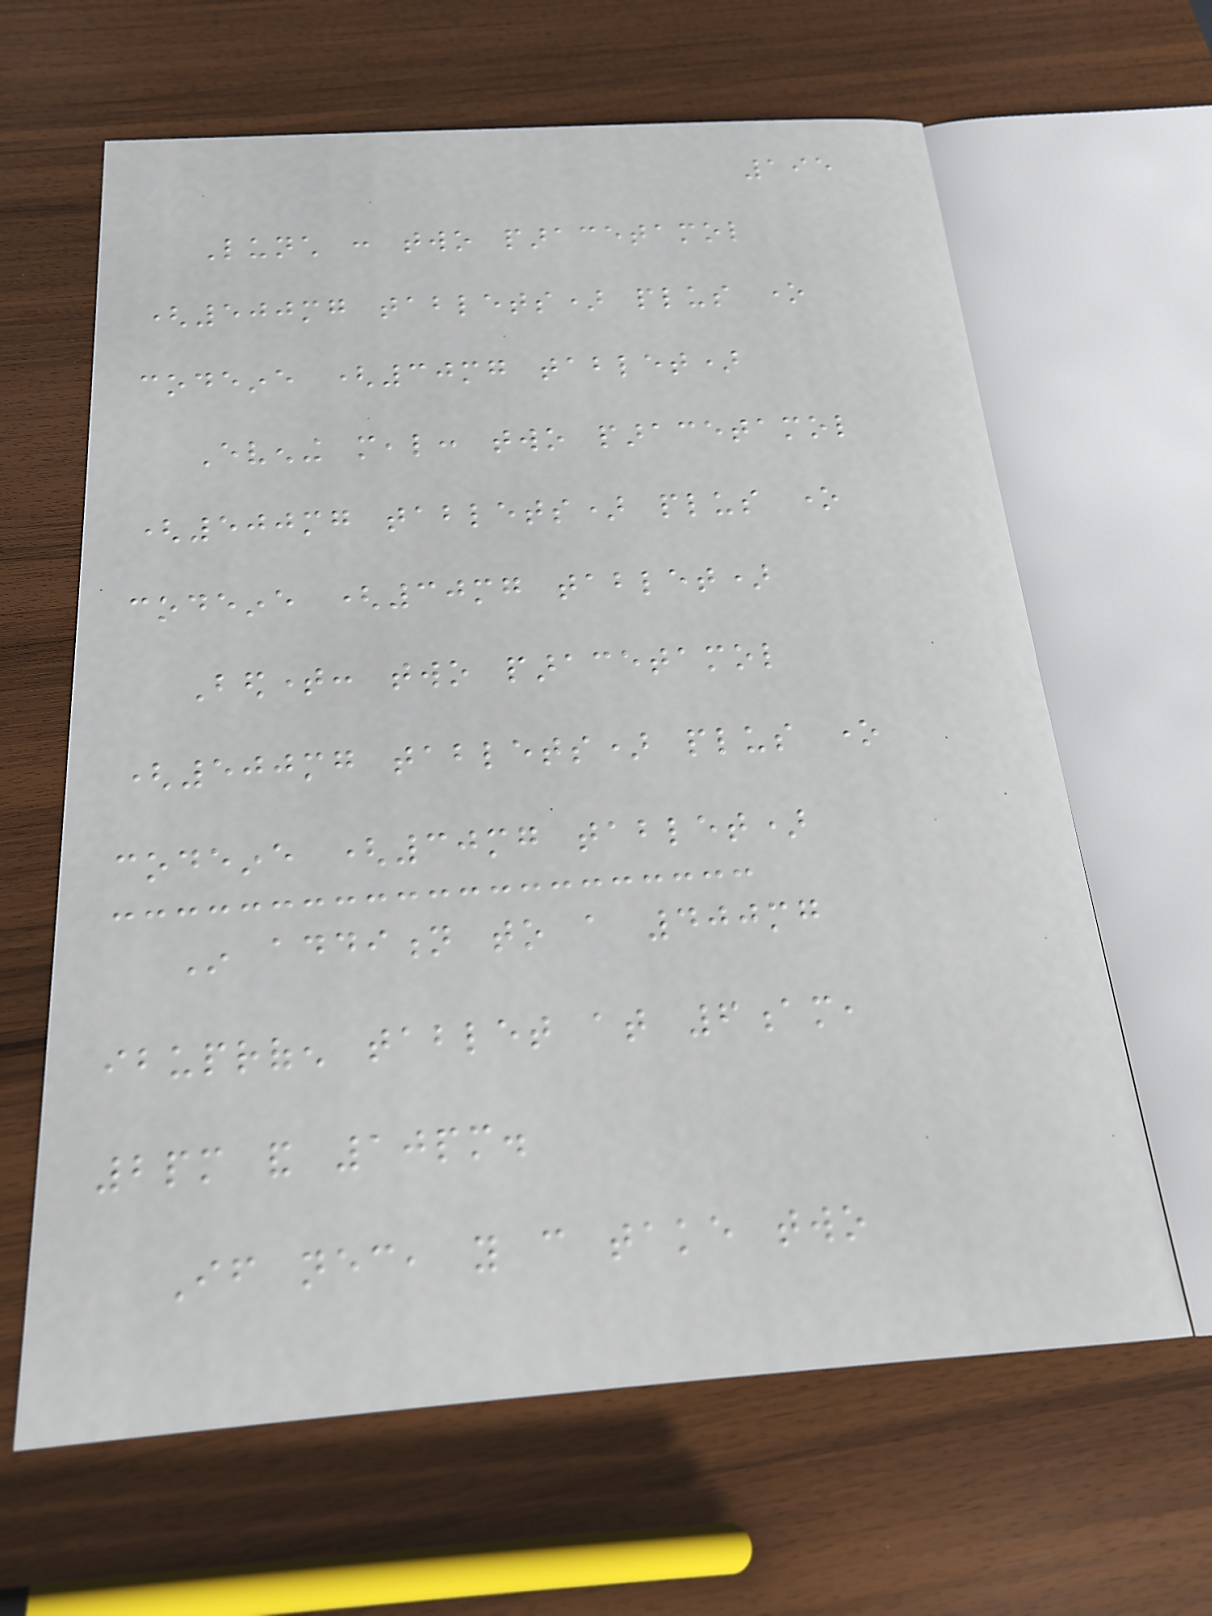195
Lunch : two paracetamol
(500mg tablets) plus one
codeine (30mg tablet)
Evening meal: two paracetamol
(500mg tablets) plus one
codeine (30mg tablet)
Bedtime: two paracetamol
(500mg tablets) plus one
codeine (30mg tablet)
In addition to a 400mg
ibuprofen tablet at 6am,
2pm and 10pm.
If necessary, you can take two
